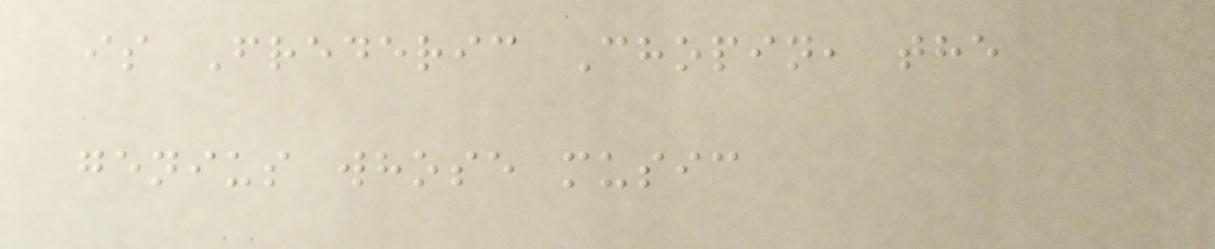is Frederic Chopin, the
genius whose music
